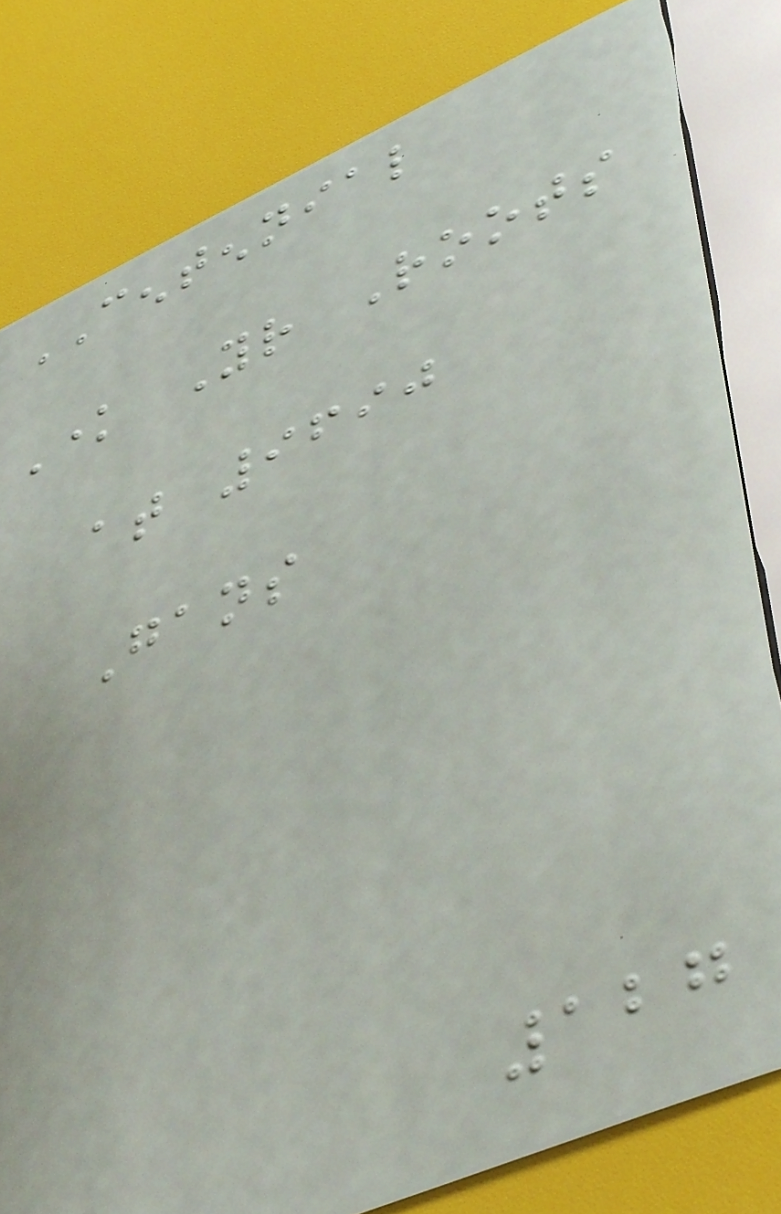CENTENNIAL
Know Your Roots
at 9690
Gans
127
